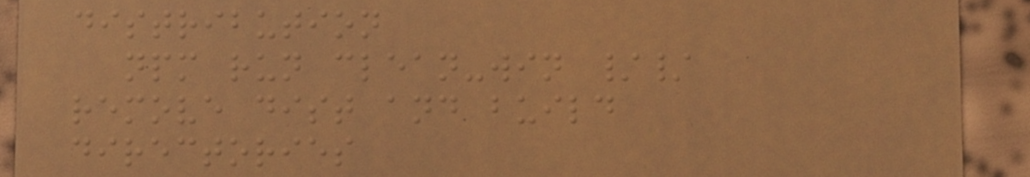distribution
npm run clean-win //
remove dist and build
directories
